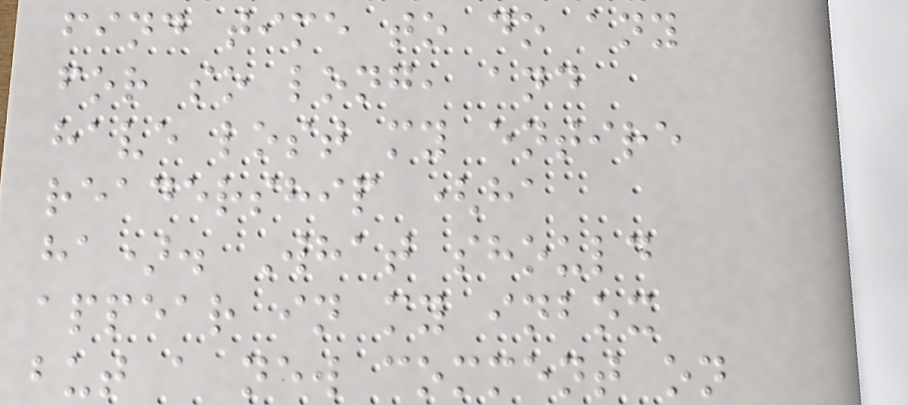find time to do any
for so long, and
have lost my entire
readership (ha
ha). What should
appear in my inbox
but a new comment on
